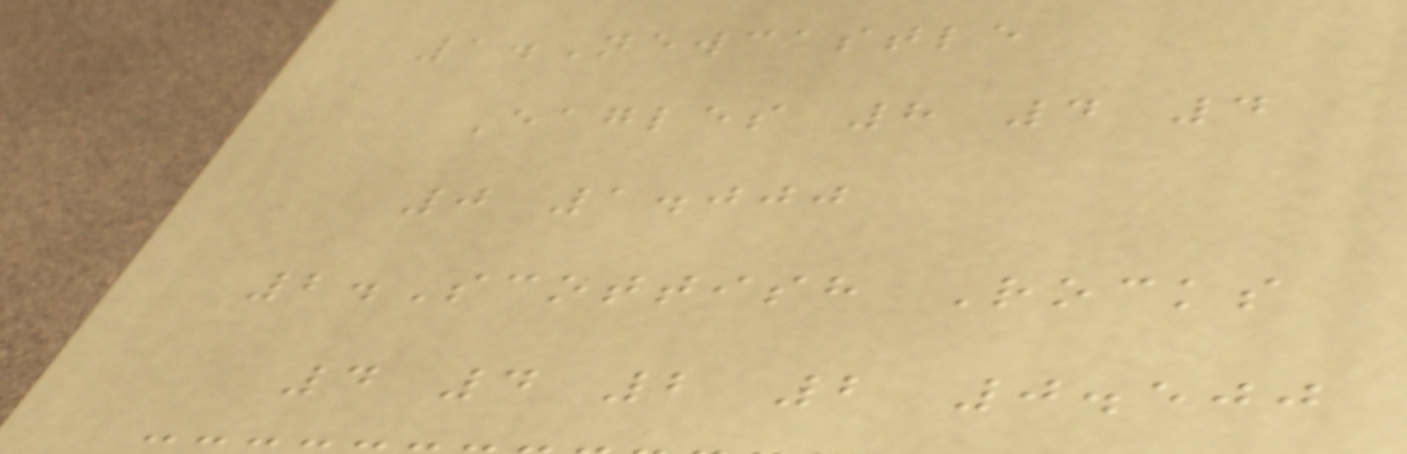1.Newcastle
Eagles 8 4 4
0 1.000
2.Scottish Rocks
4 4 2 2 0.500
